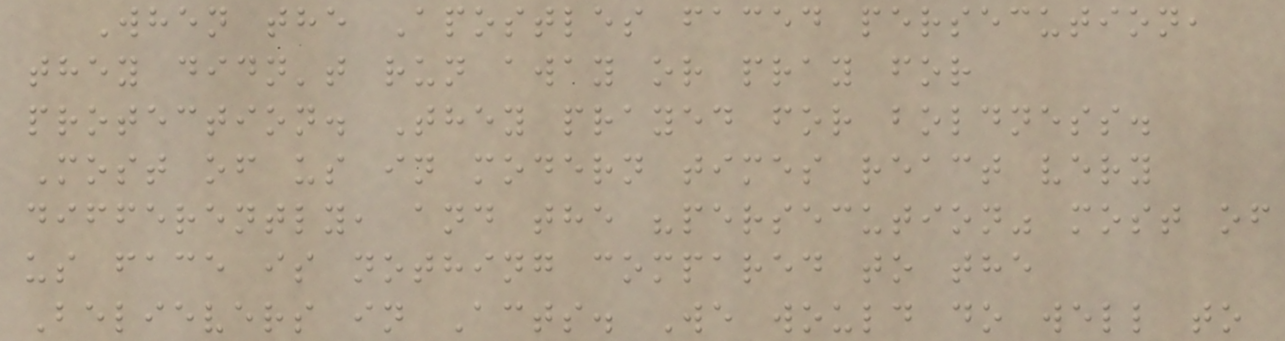When the Apostles faced persecution,
they didn't run away or pray for
protection. They prayed for boldness.
Most of us in modern times react very
differently, and the "persecution" most of
us face is nothing compared to the
Believers in Acts. We would do well to
